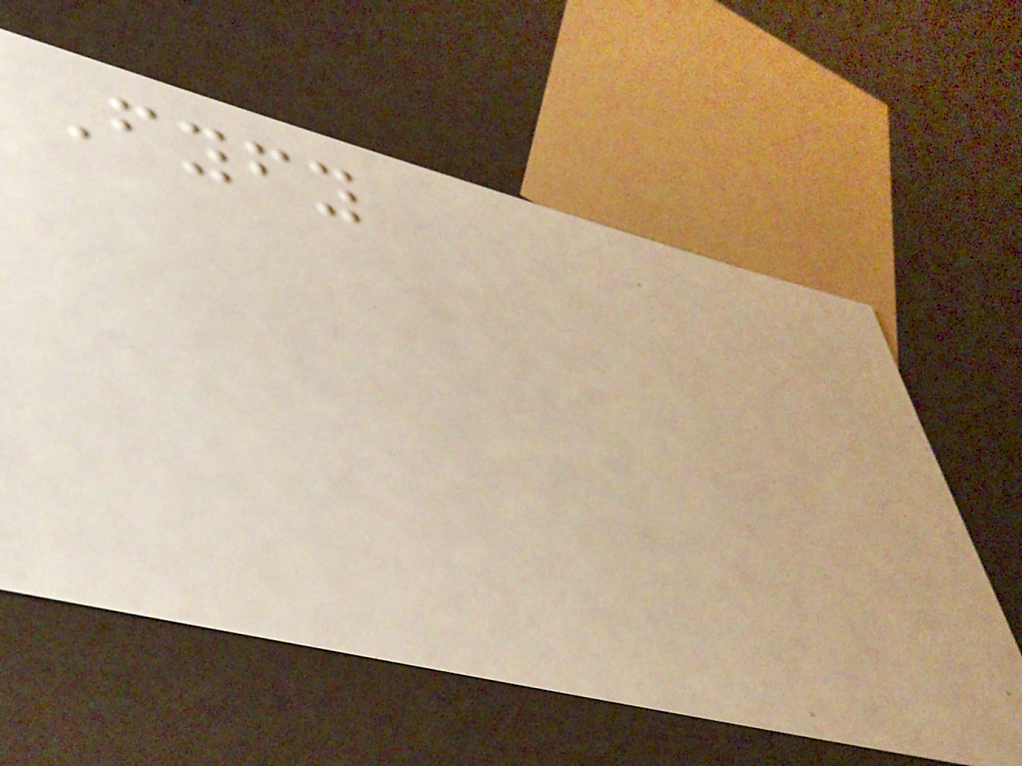Fyfy
